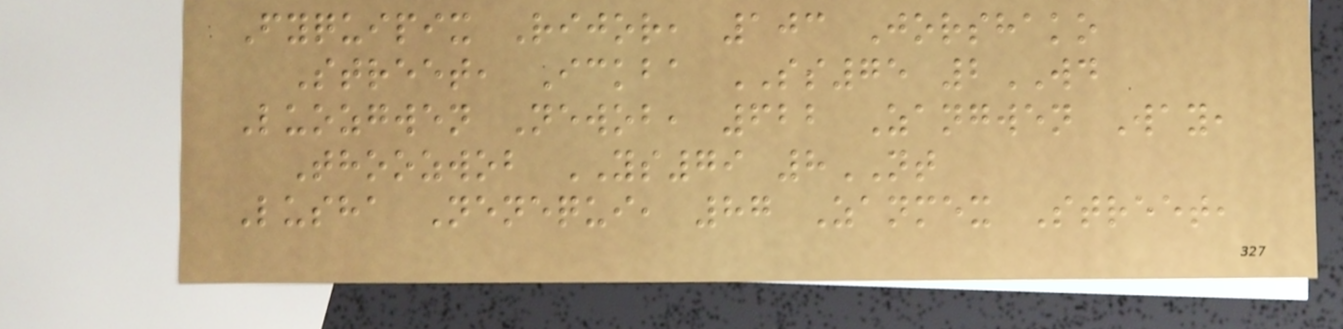Fyquipix Rijor, 103 Jorshako
Street, Ickba SS75 2WD
Luozgwen Newob, 622 Zangwen Way,
Thoozwob YS79 8NT
Lusha Nenequi, 87 Zanmex Street,
